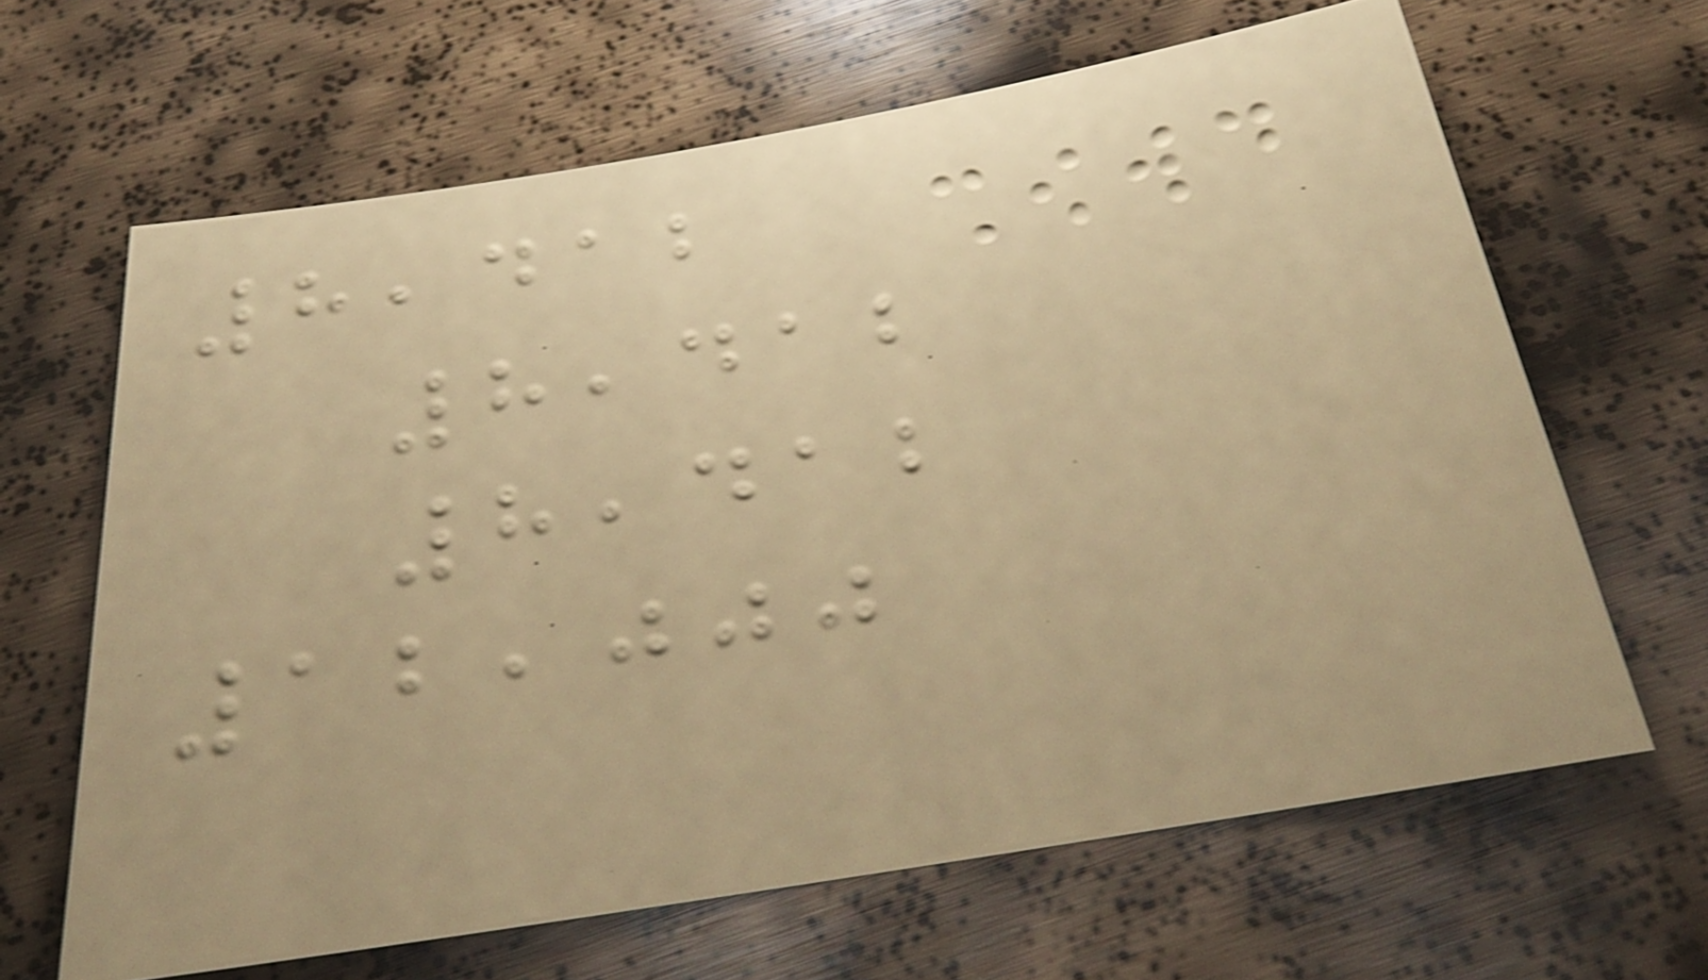8,412
8,412
8,412
12,000
